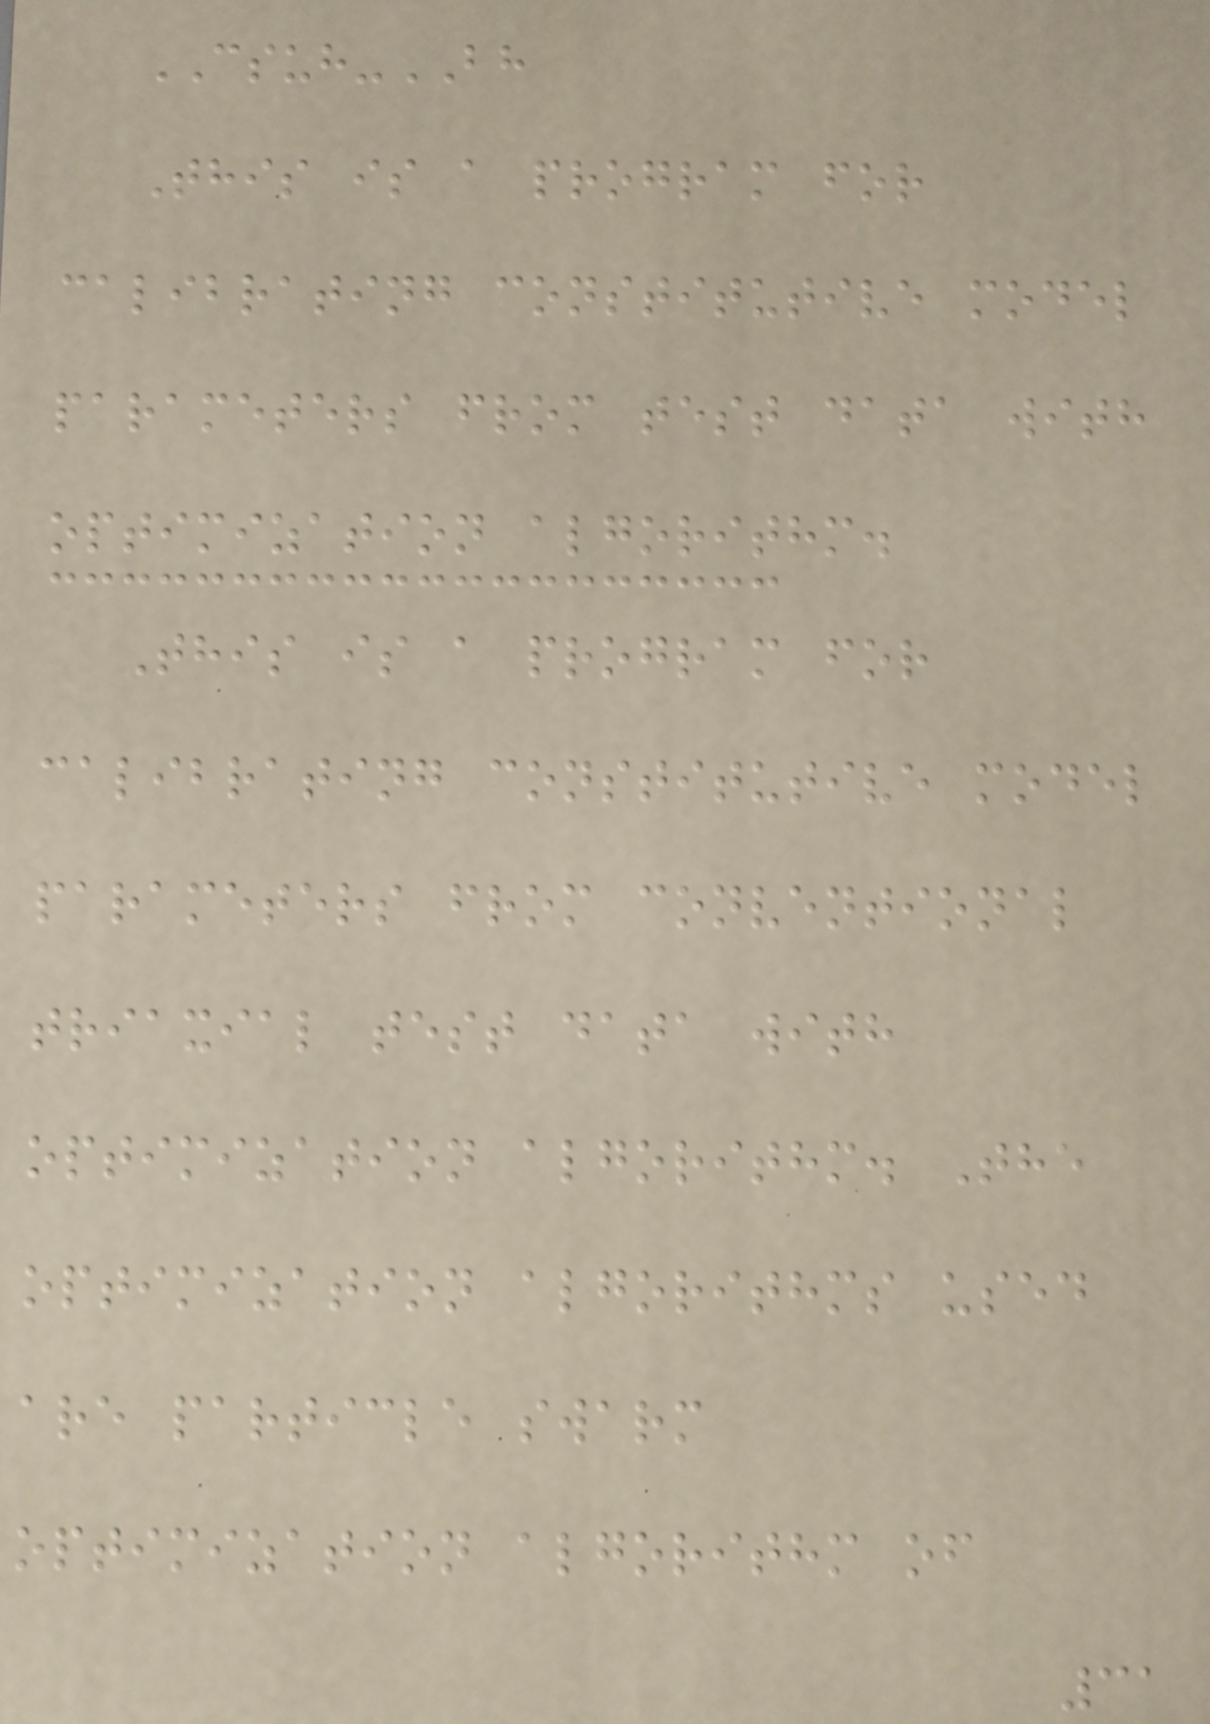CSUH-BH
This is a program for
calibrating constitutive model
parameters from test data with
optimization algorithm.
This is a program for
calibrating constitutive model
parameters from conventional
triaxial test data with
optimization algorithm. The
optimization algorithms used
are particle swarm
optimization algorithm of
31
